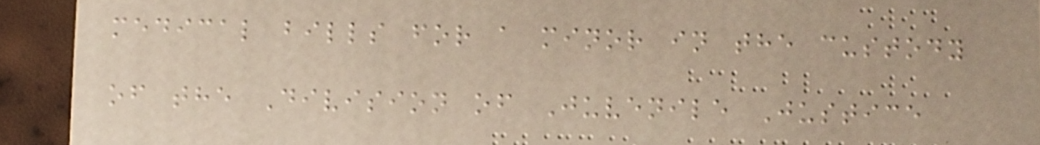medical bills for a minor in the custody
of the Division of Juvenile Justice
